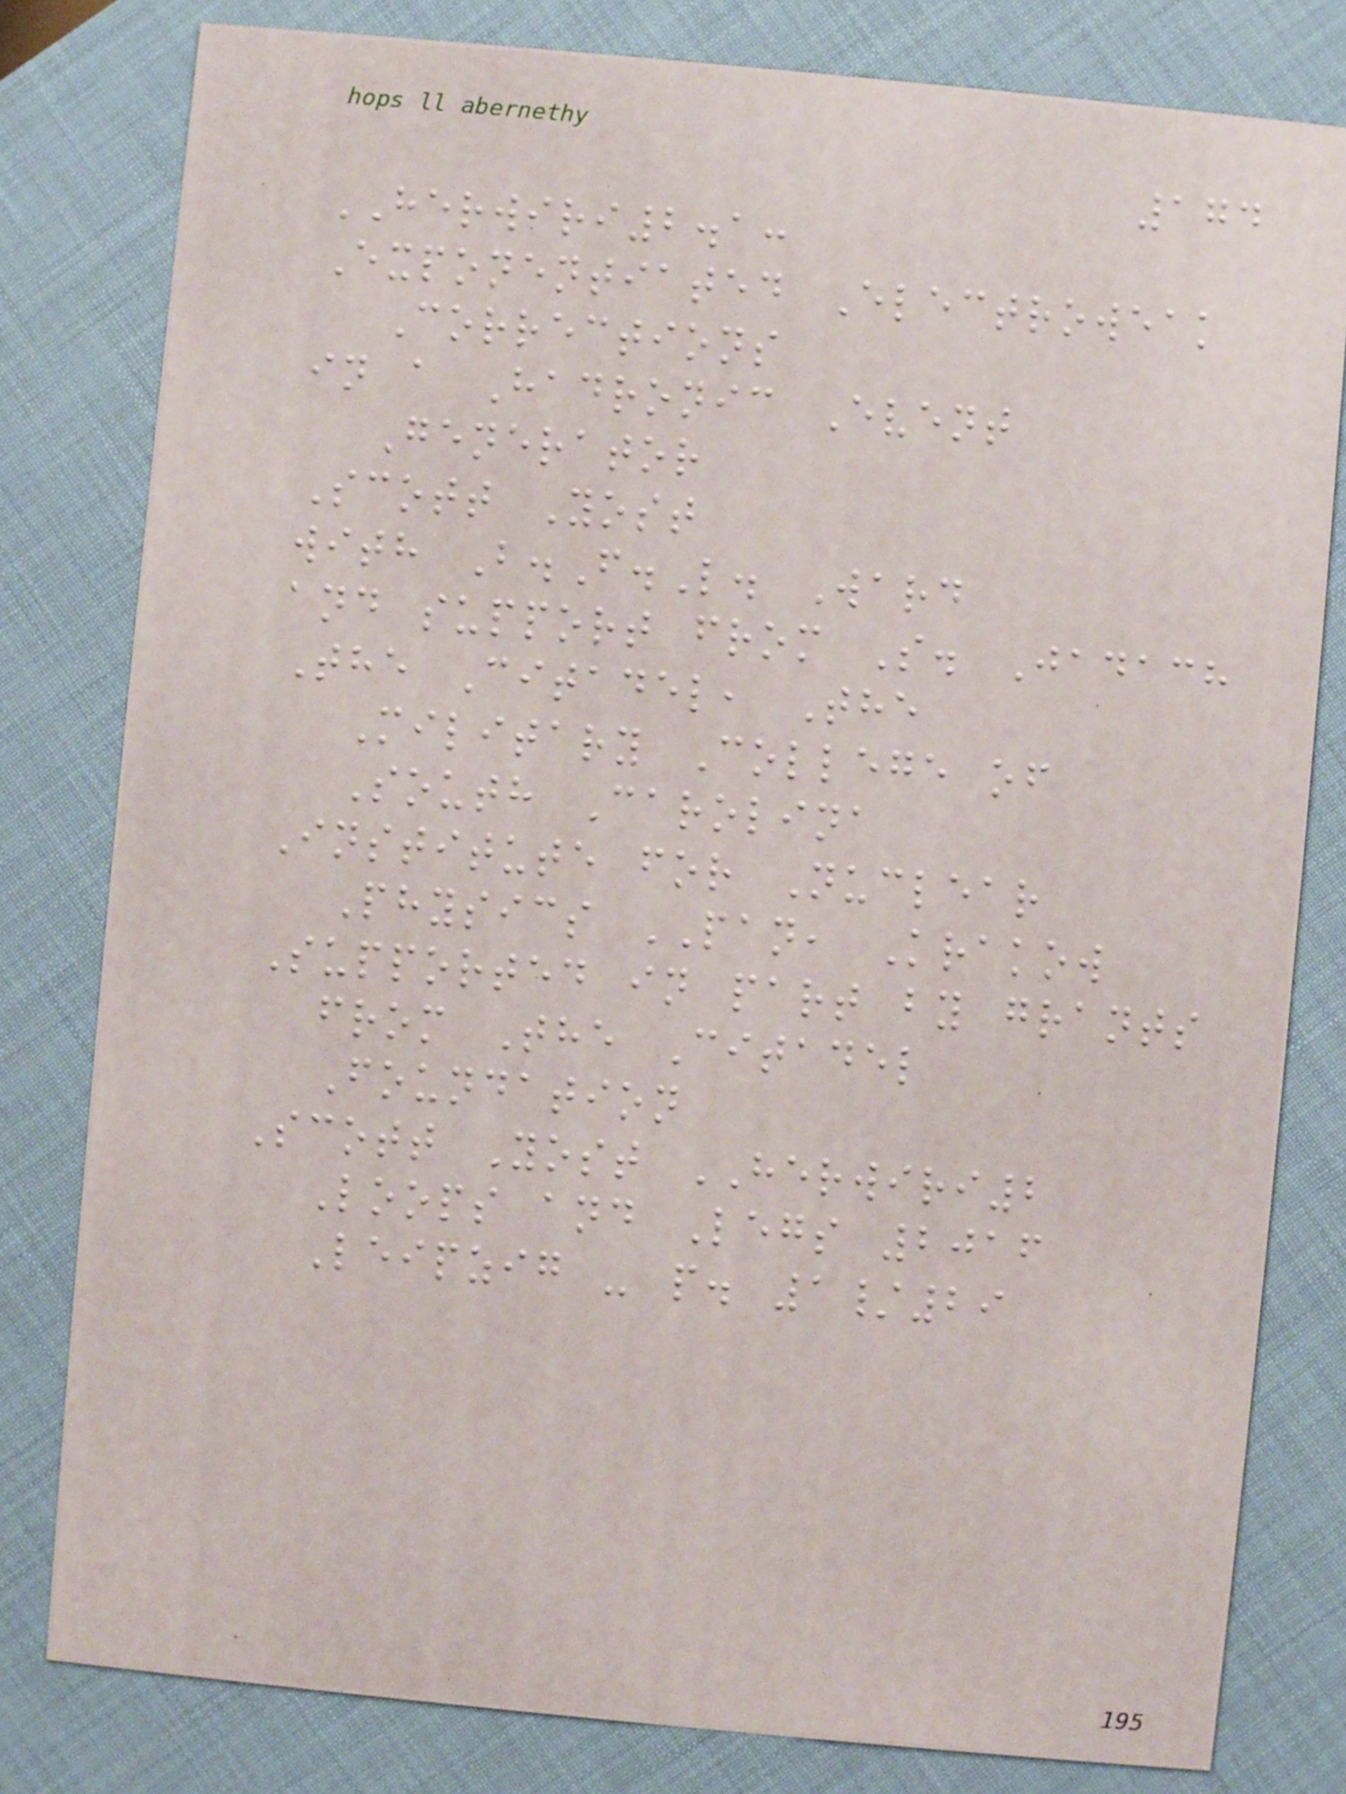174
HERWIRI2.1:
Exponentiated Electroweak
Corrections
in a Hadronic Event
Generator
Scott Yost
with B.F.L. Ward
and support from S. Jadach
The Citadel, The
Military College of
South Carolina
Institute for Nuclear
Physics PAN, Krakow
Supported in part by grants
from The Citadel
Foundation
Scott Yost HERWIRI2
Loops and Legs 2016
Leipzig - p. 1/29
